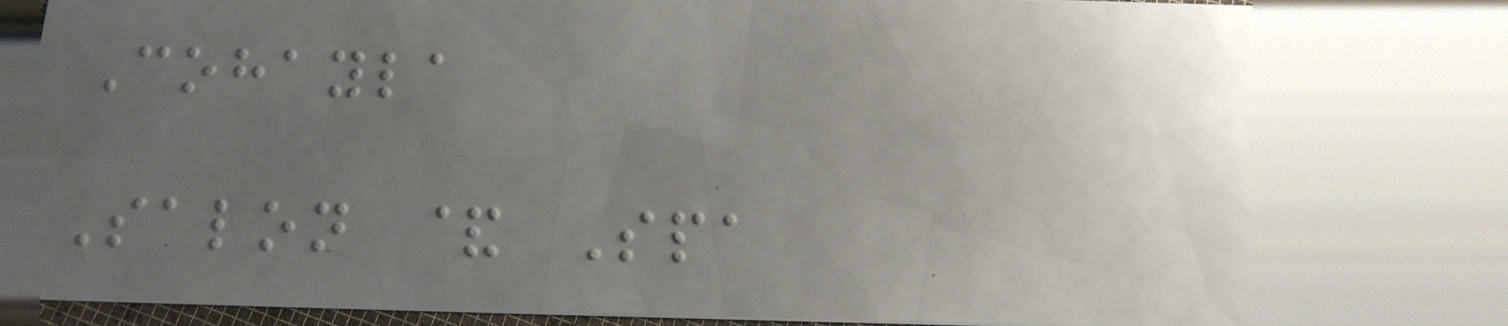Cohayla
Salon & Spa
